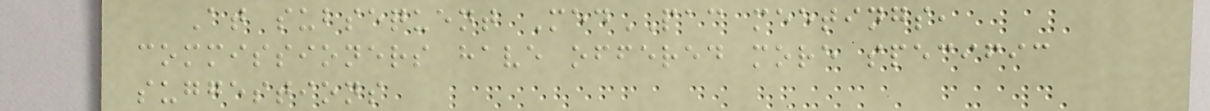At subsequent MedPAC meetings,
commissioners have offered more specific
suggestions
